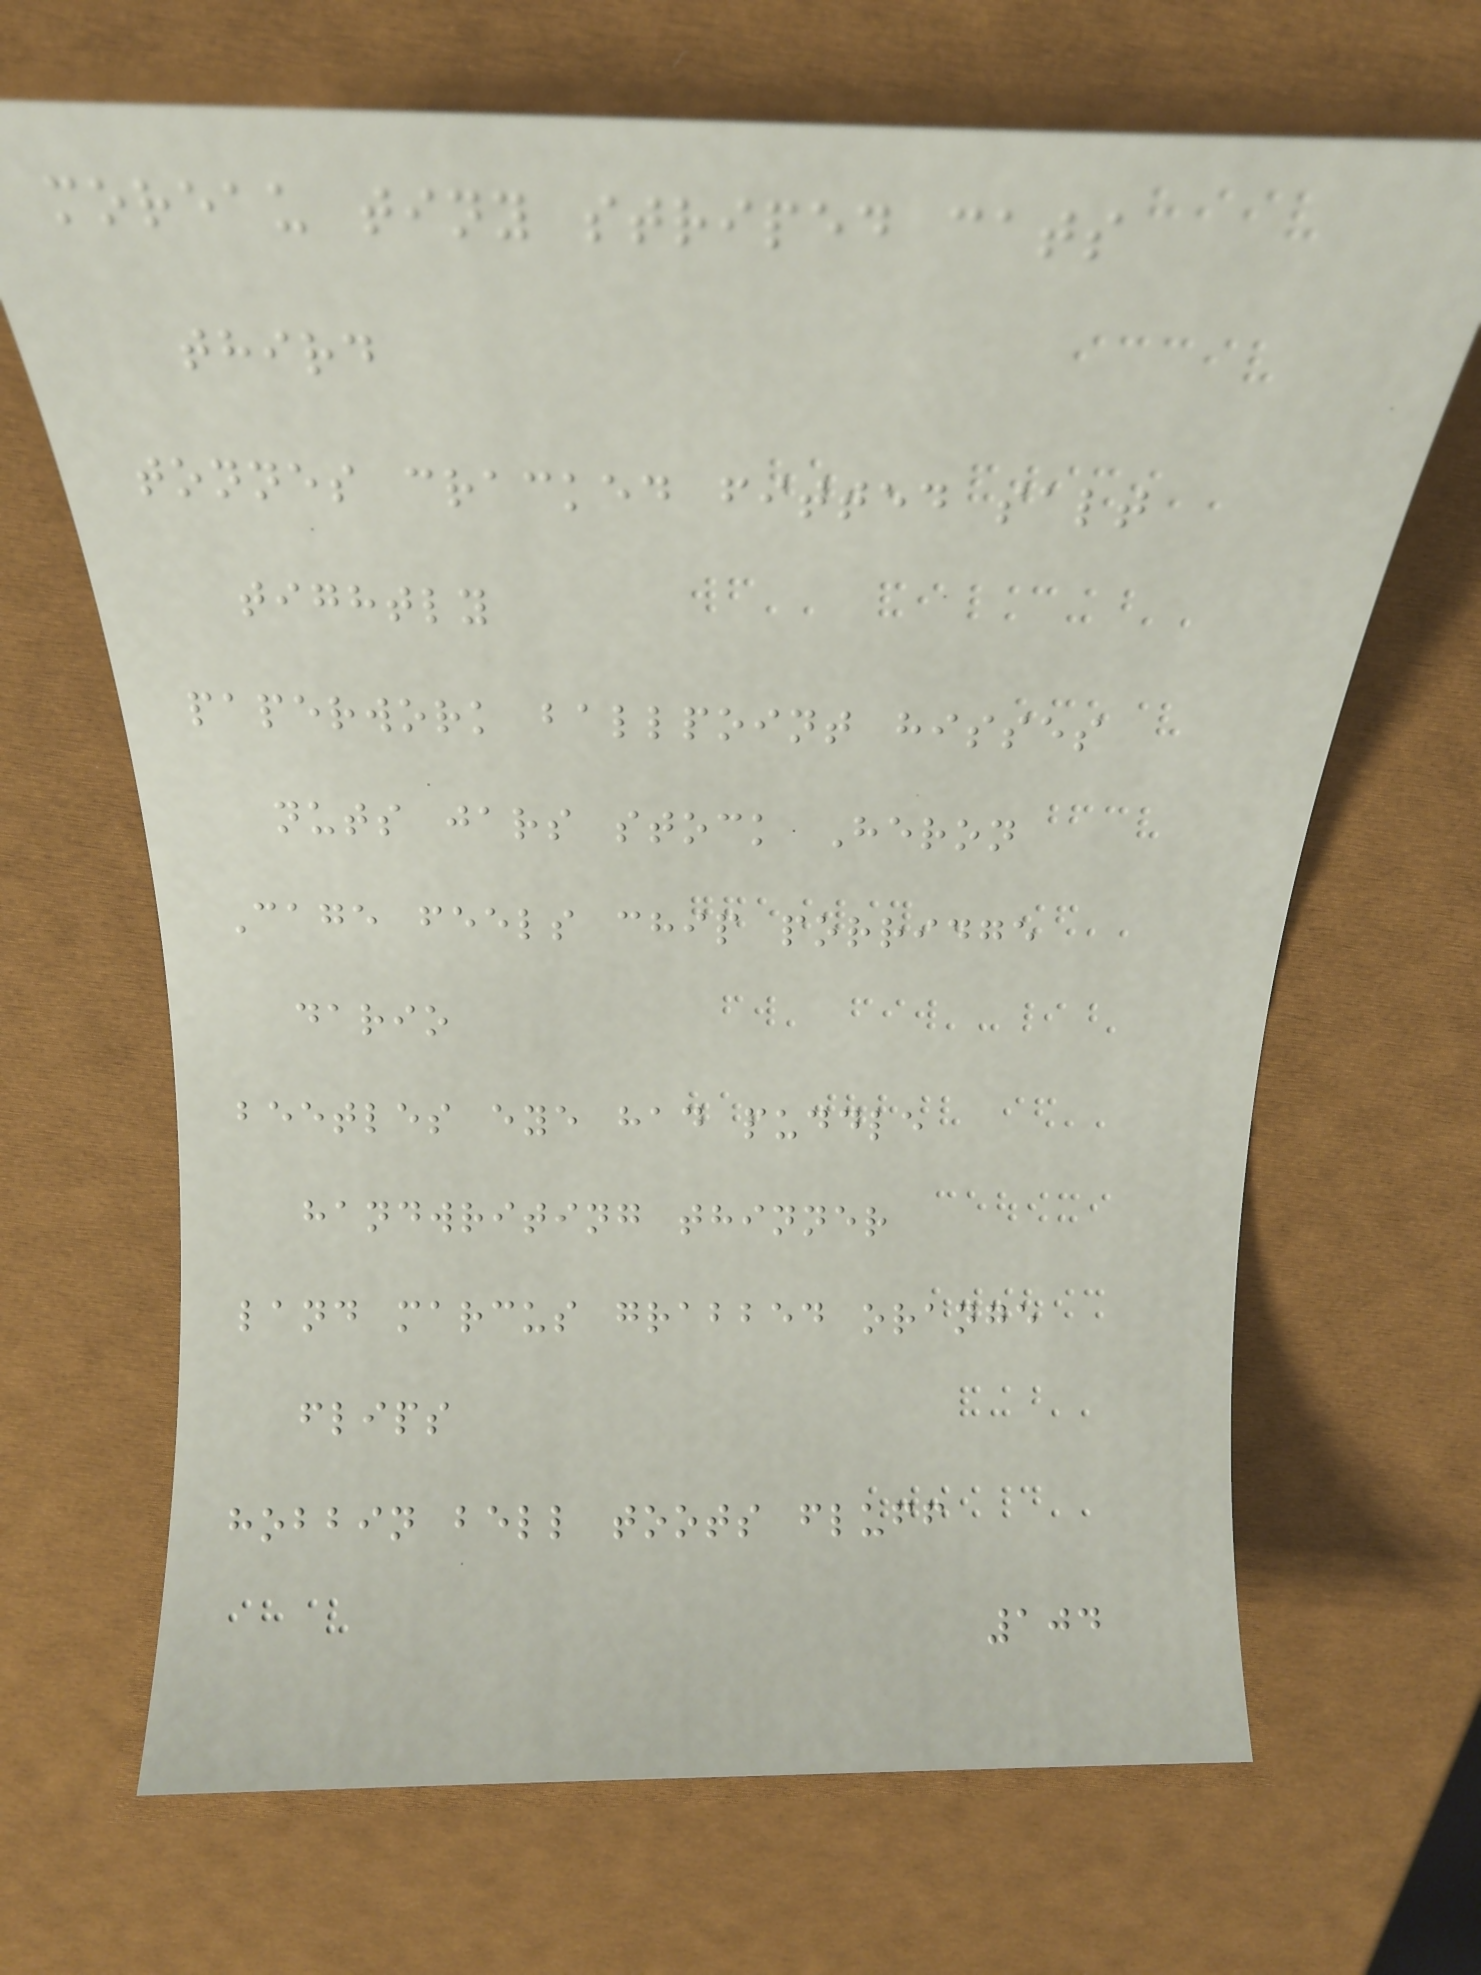moreau tiny striped cats
third
tonnes cracked fitted salt
tightly
paperwork ballpoint hisses
nuts jars stock Heron
Cage feels chip porridge
dario
beetles eye had puddle
handwriting thinner
land marcus grabbed orange
flips
hobbin bell toots fluff
104
